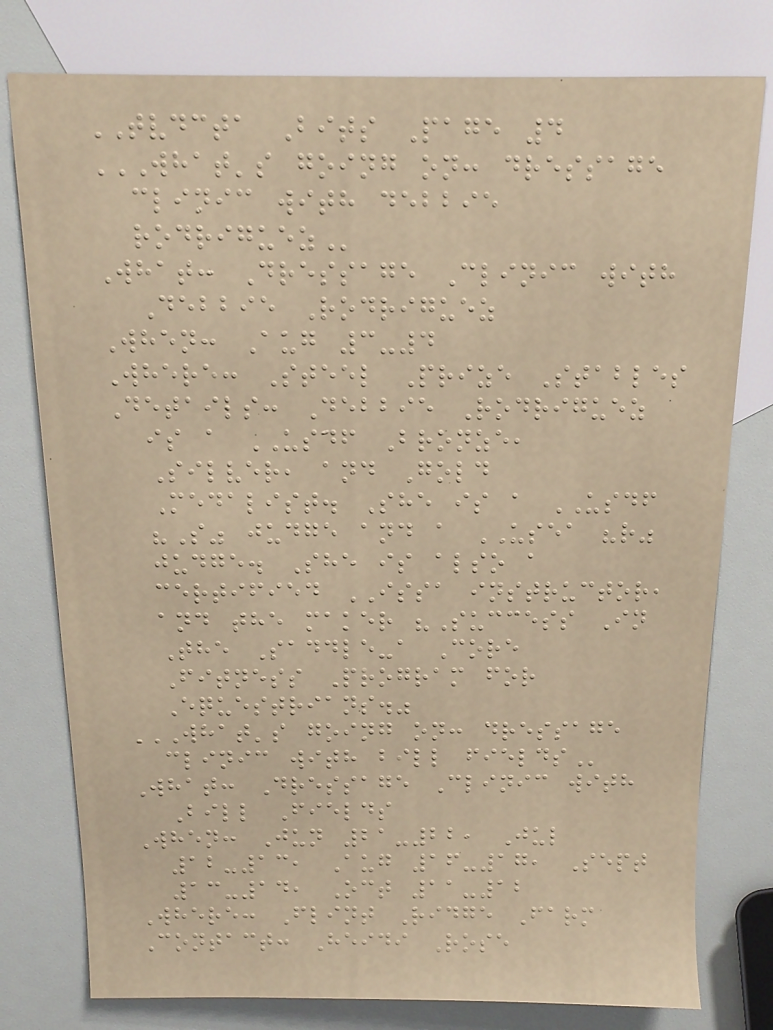TVDCTA Bits Page 4
WHAT'S GOING ON: DRESSAGE
CLINIC WITH DEBBIE
RODRIGUEZ
What: Dressage Clinic with
Debbie Rodriguez
When: Aug 3-4
Where: Steel Prize Stables
Details: Debbie Rodriguez
is a USDF Bronze,
Silver, and Gold
Medalist. She is a USDF
"S" judge and a USEA "r"
judge. She is also a
certified ISSA instructor,
and the maker "Success In
The Saddle-a Core
Fitness Program for
Equestrians."
WHAT'S GOING ON: DRESSAGE
CLINIC WITH BILL FIELDS
What: Dressage Clinic with
Bill Fields
When: Jun 21-22, Jul
12-13, Aug 16-17, Sept
13-14, Oct 11-12
Where: Flint Ridge Farm
Contact: Heidi Rose
